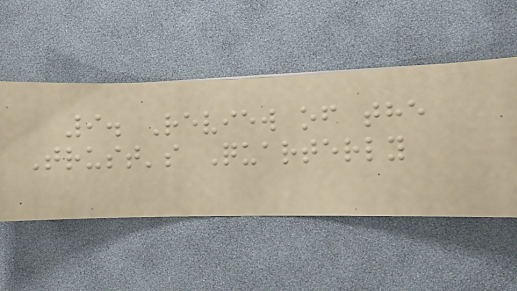9. Review of the
Trust's Quarterly
